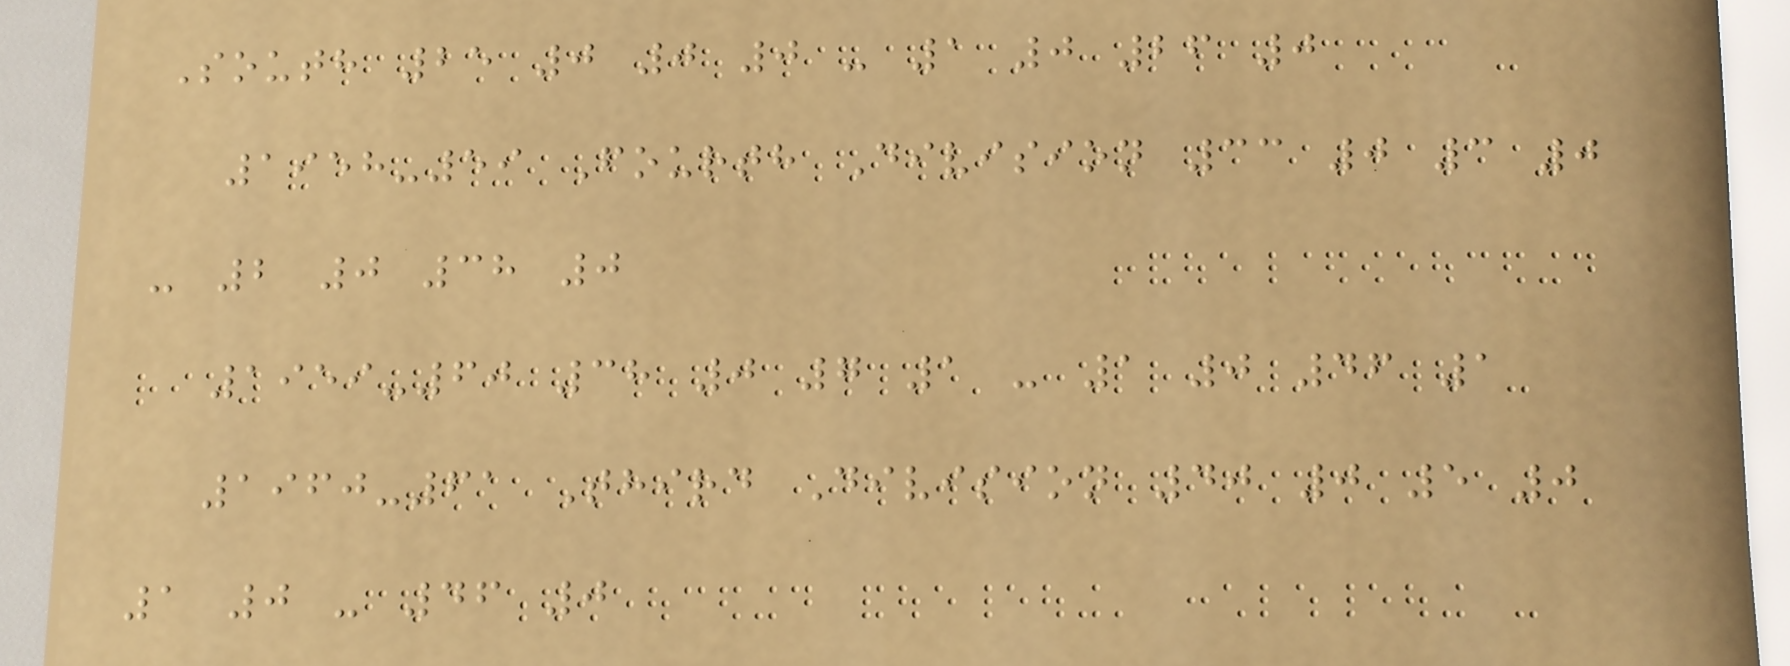South 25 0 0 0 - 1 0 26 0
1958-59 Fourth Division 33 0 3 0
- 2 0 38 0
1959-60 38 0 7 1 - 1 0 46 1
1960-61 Third Division 40 0 5 0
1 0 - 46 0
